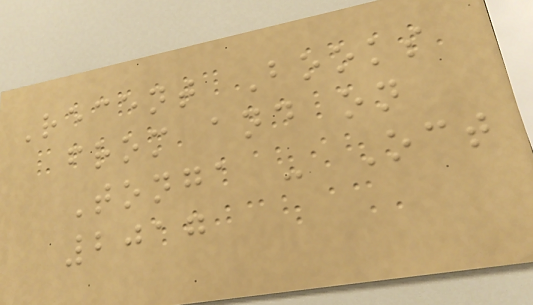Recent Books
from and on
Tonga - Oct
2017
